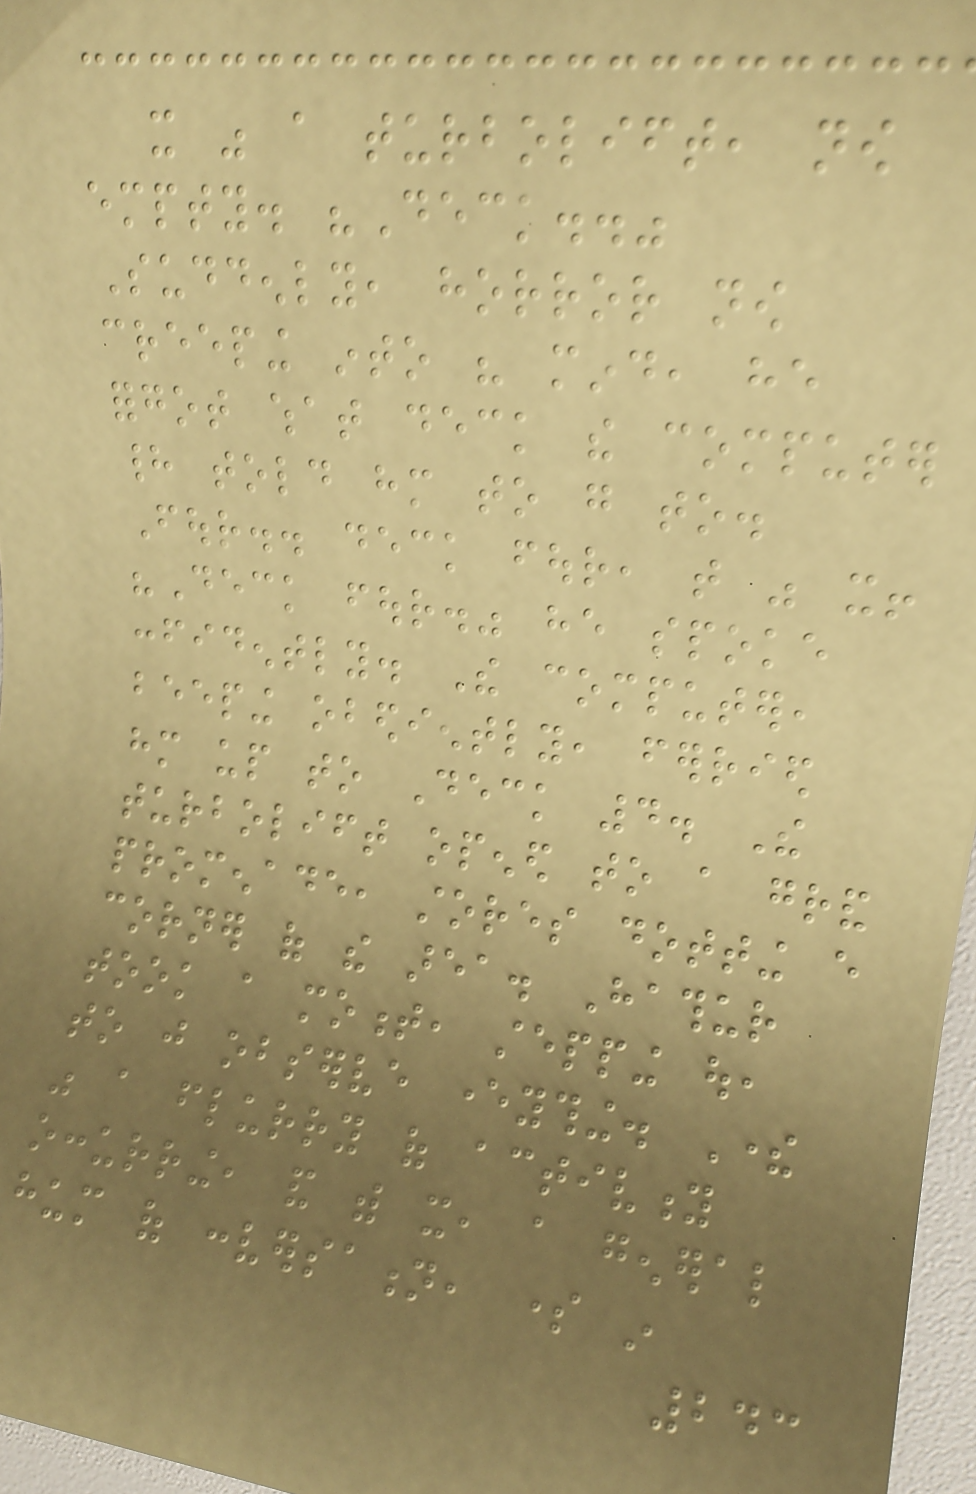it was a turbolift, now
empty. "Deck.."
Suddenly, horror now
creeping into his mind, he
forgot what deck the computer
had told him to go to.
Four.. deck four, that was it!
"Deck four." he spoke
confidently. The computer,
beeping obediently, ferried
him up to Deck 4. The
turbolift opened to a grand
promenade, stores dotting every
corner of the area. Hathur
took a moment, stepping out,
to just observe everything. There
was a flurry of activity
occurring, and with it, a general
hum of conversation, some in
243
